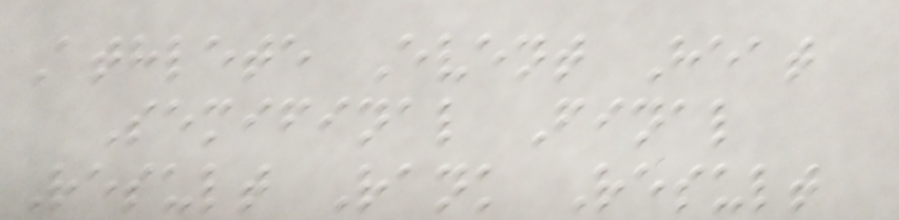Athlete Event Heat
Semifinal Final
Result Rank Result
